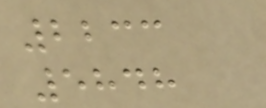2233
5848
